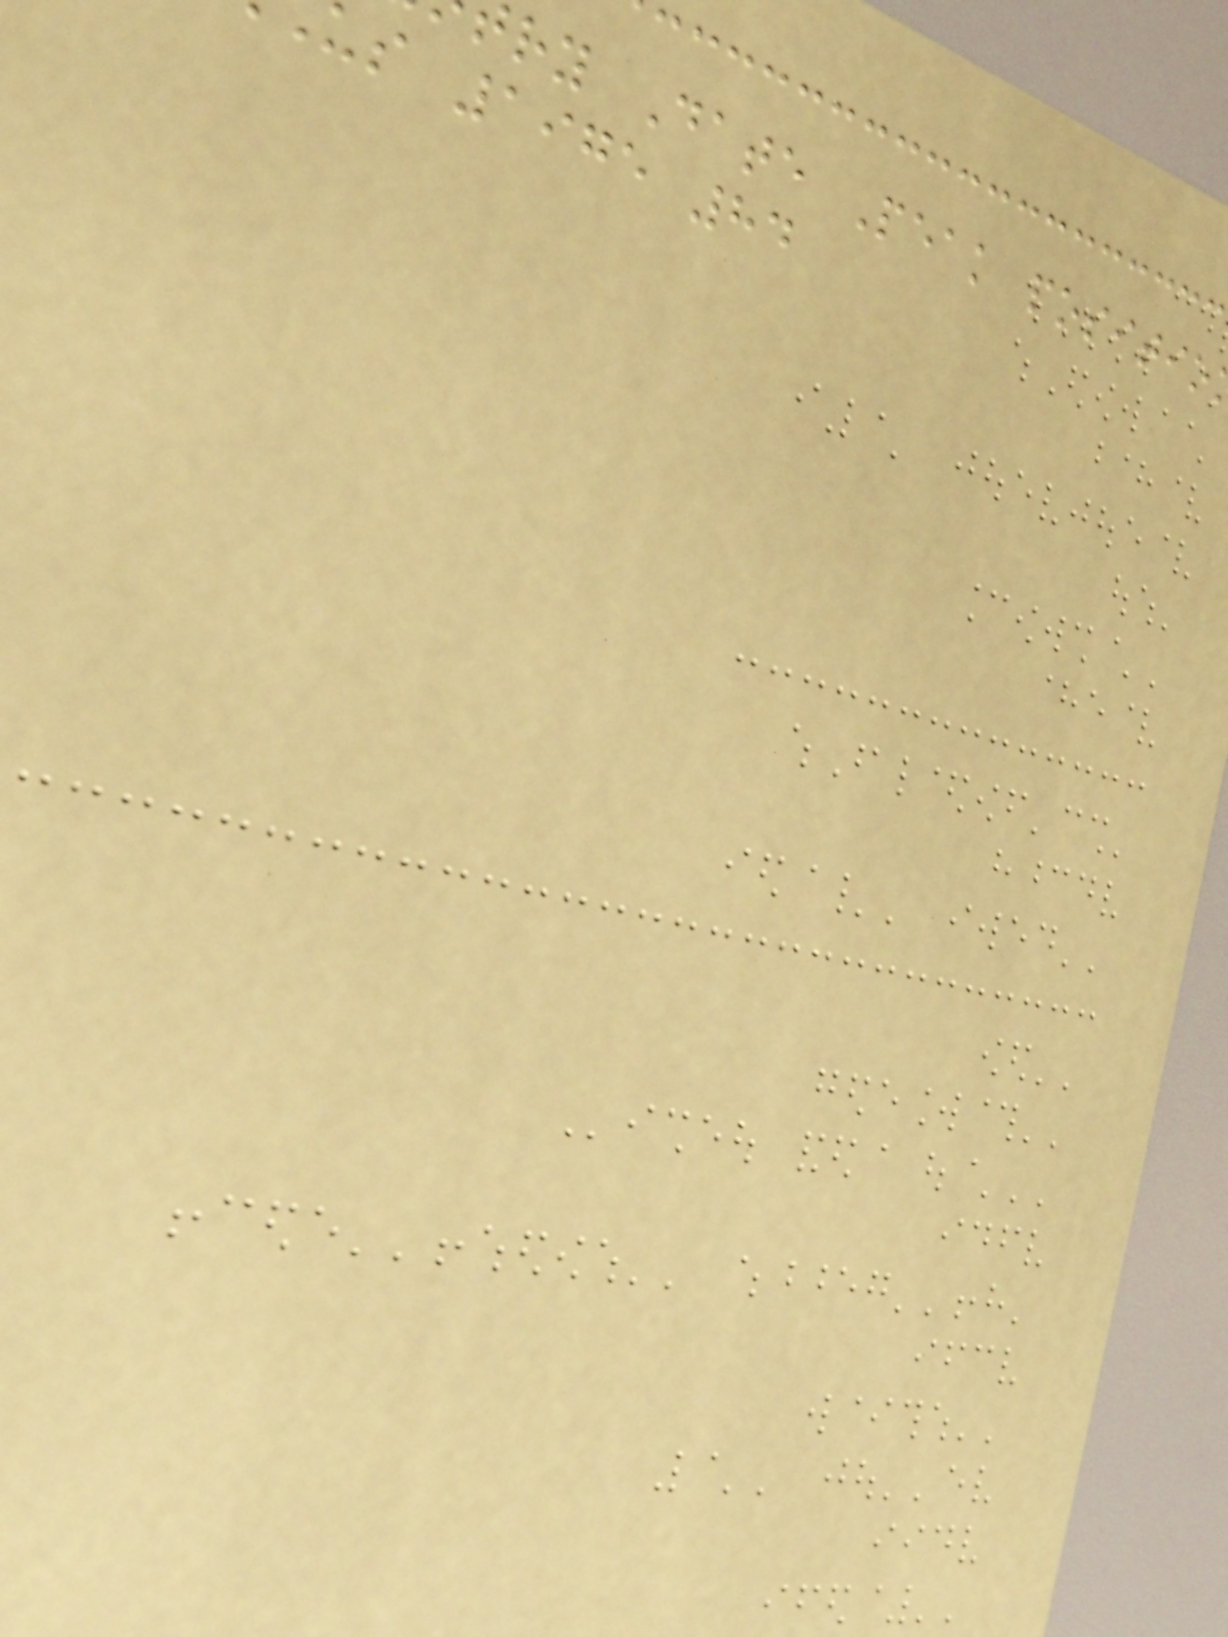ry Date Peak positio
s 1975 84
